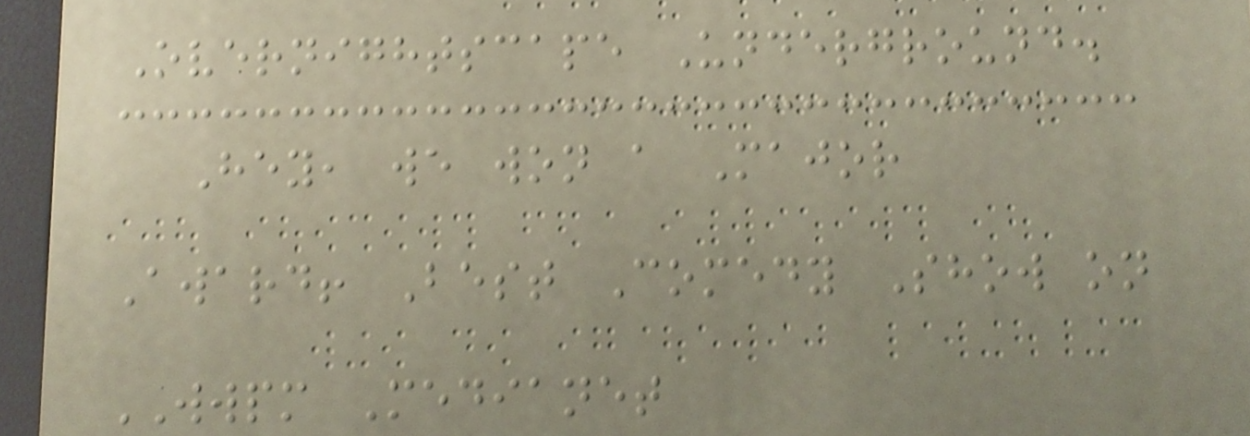Overnightscape Underground.
Hey, we won a Major
Award! Best Comedy Show on
WWPM Medianet
